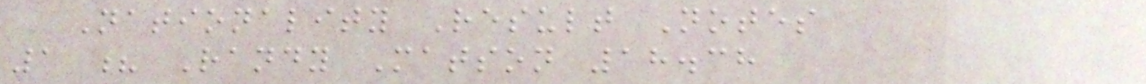Nationality Result Notes
1 ? Randy Matson 18.38
